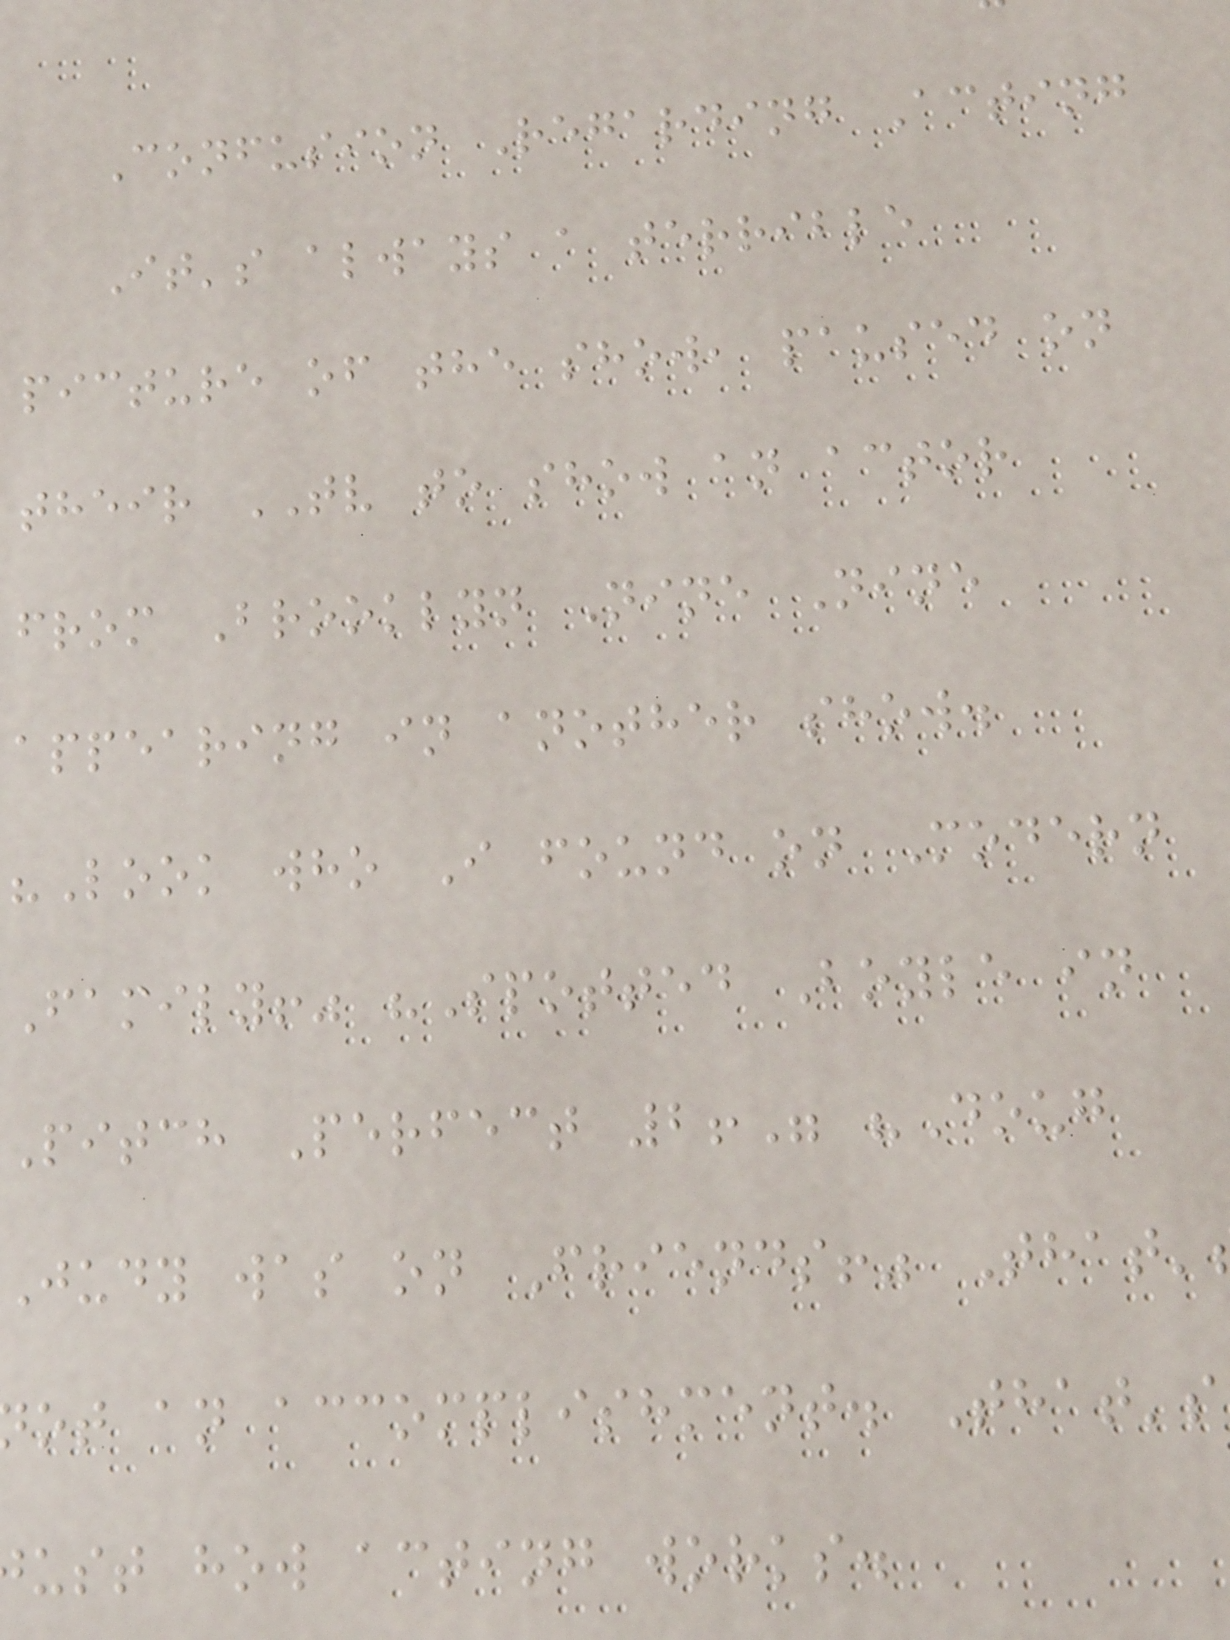Confusion Regarding Acting
It's always a terrible
picture of the show, paused on
their TV to show an actor
from Brooklyn Nine Nine
appearing in another show.
"Look who I found on Modern
Family!" "Spotted Boyle in
Pitch Perfect 2!" "Doug
Judy was on Friends!" That'
ot an accomplishment. That's
ust how acting works.
